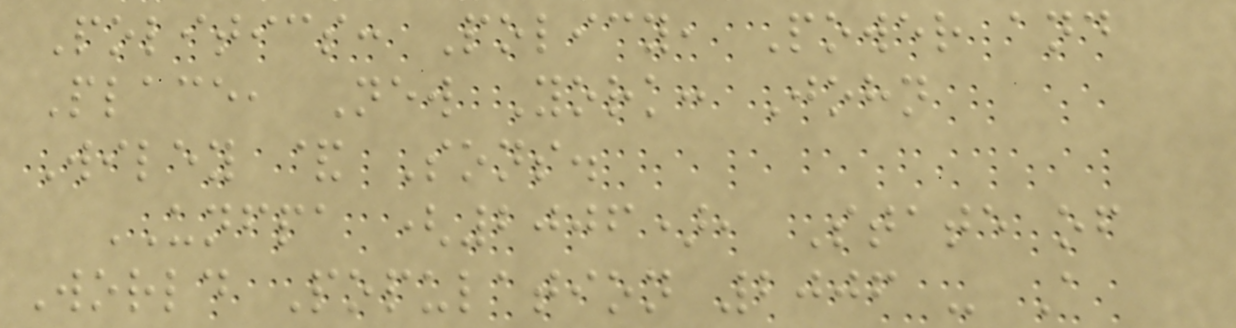Politics: Policy, Power and
Place, New York: John
Wiley & Sons.
UNFPA (2006), State of
World Population 2006 - A
